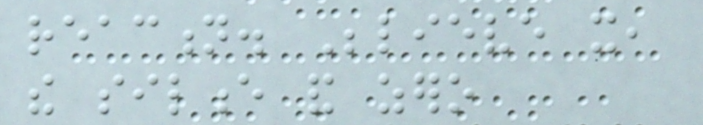reaction. Believe it,
the silence and zero
